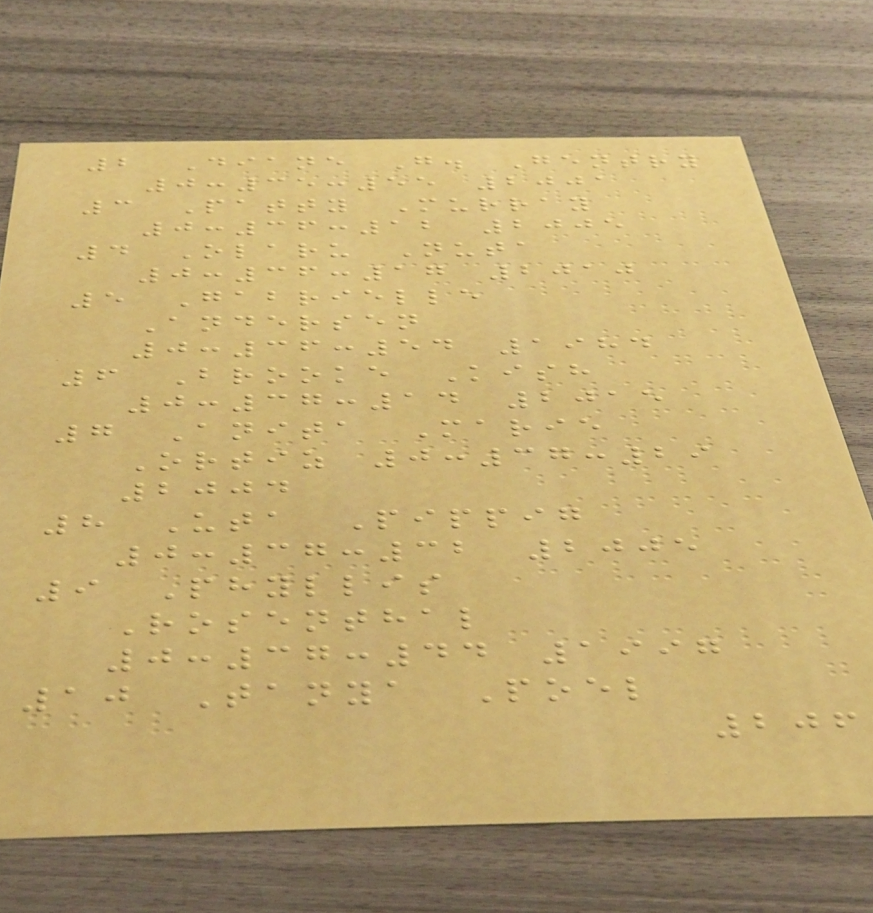2 Diane G. Gentry
0:35:55 2001
3 Patty Murray
0:36:12 2005
4 Olaru Nuta
0:36:17 2010
5 Gabrielle
Andersen
0:36:54 1984
6 Brooke Kish
0:37:14 2015
7 Anita Marie
Ortiz 0:37:29
2004
8 Uta Pippig
0:37:32 2005
9 Phyllis
Rosenthal
0:37:44 1997
10 Tanya Poel
206
